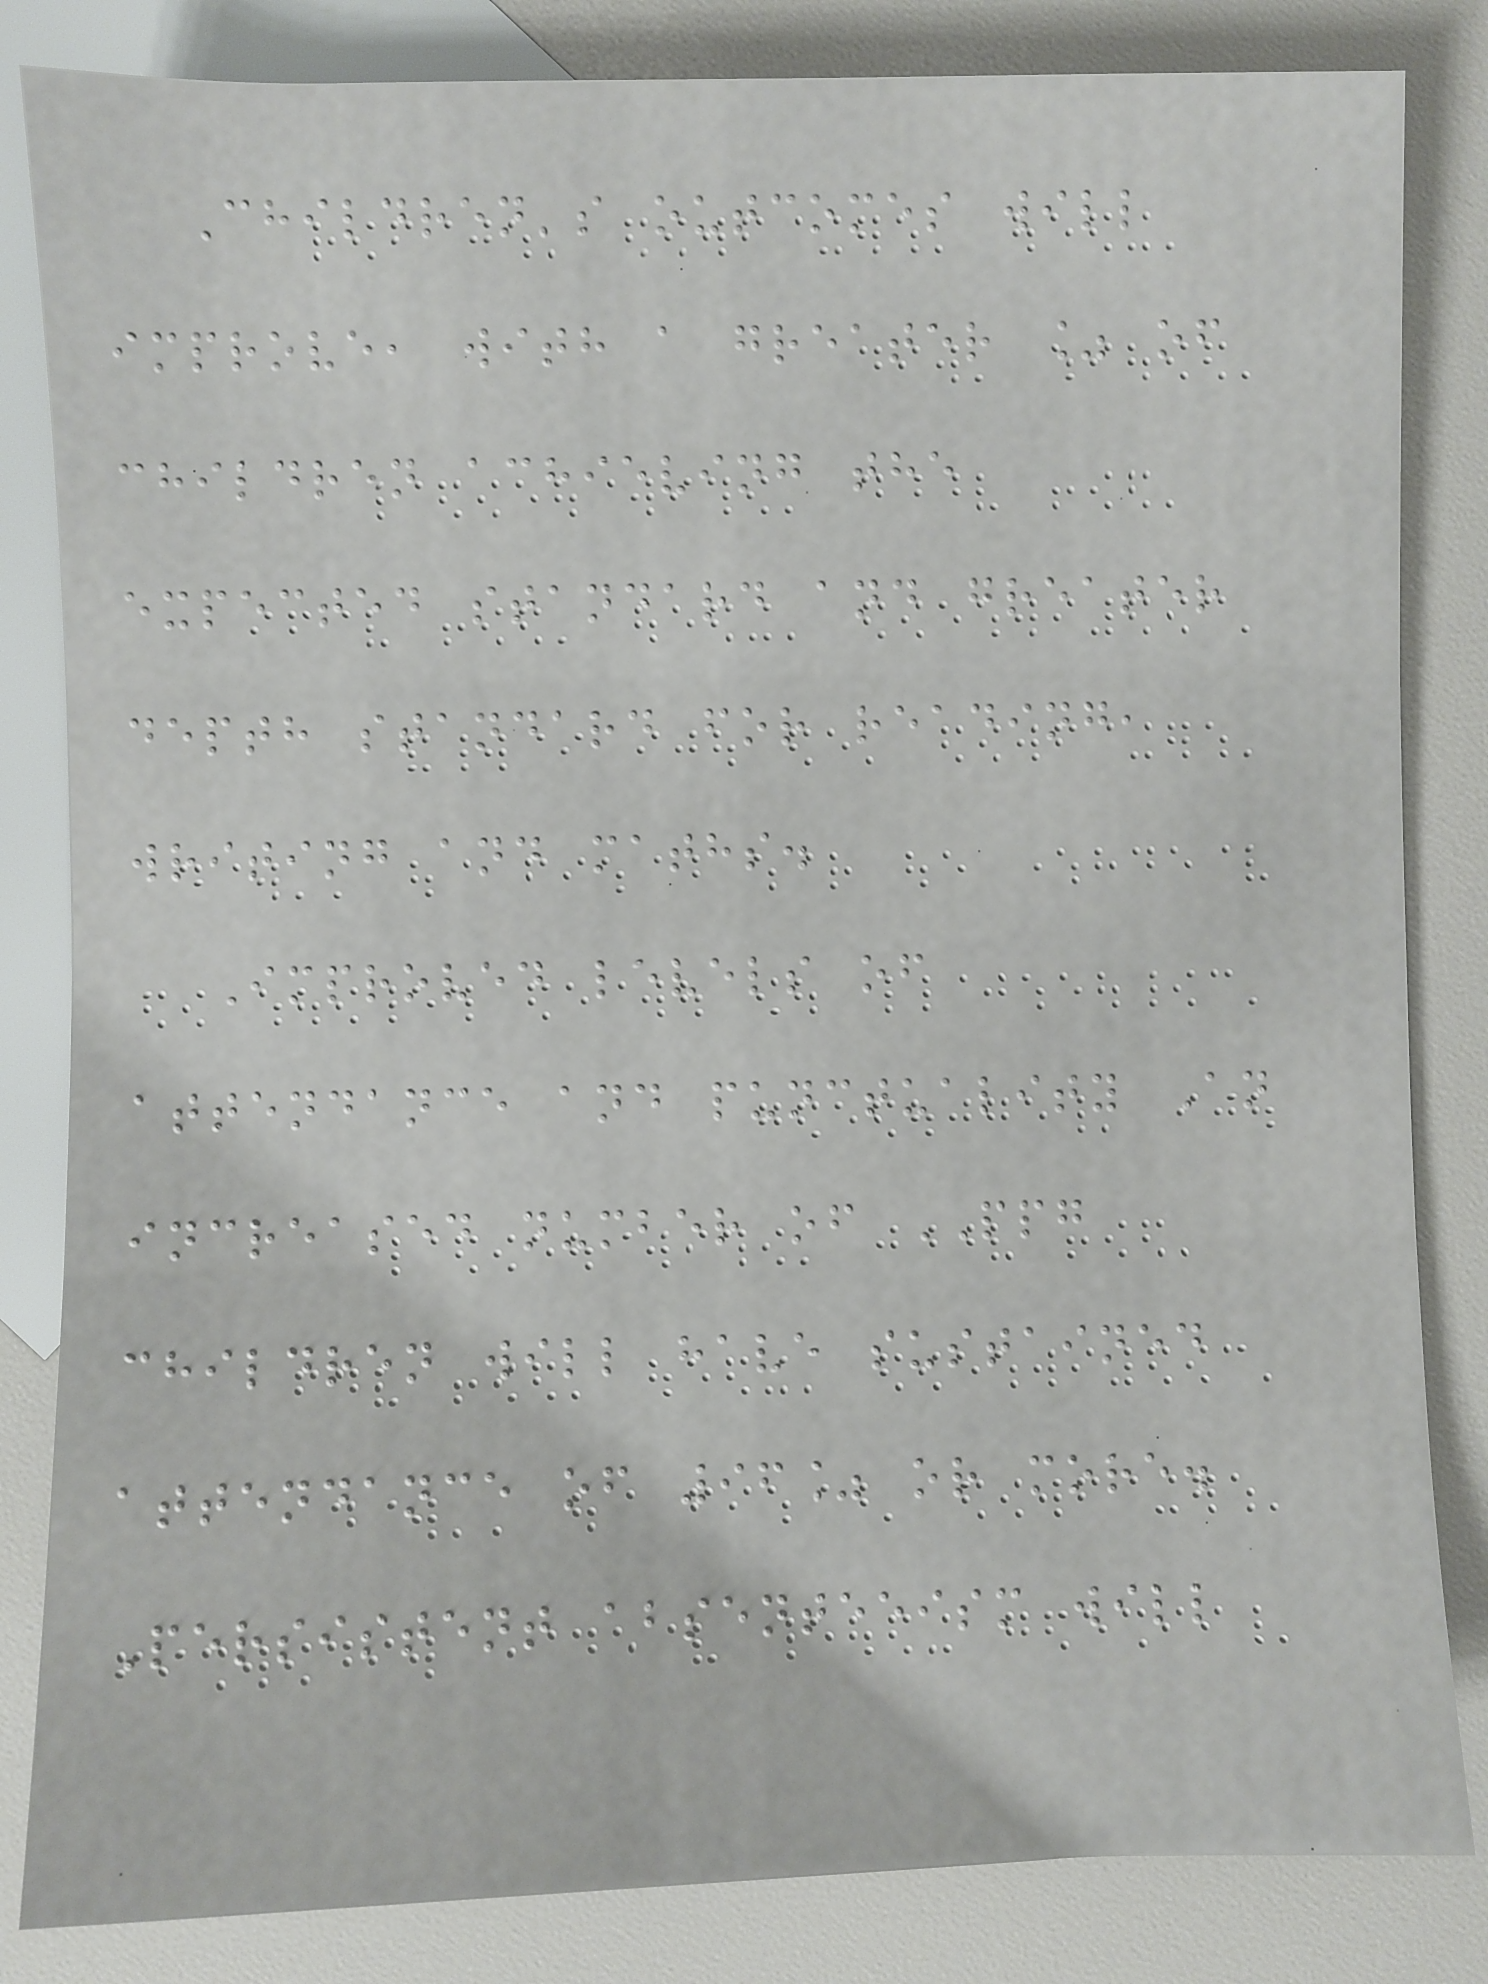Children's outcomes will
improve, with a greater % of
children achieving the
expected standard and greater
depth standard for reading,
writing and maths.
Improved levels of
attendance and punctuality An
increased number of PPG
children will have sustained
attendance of 96% or more.
Persistent absenteeism will
